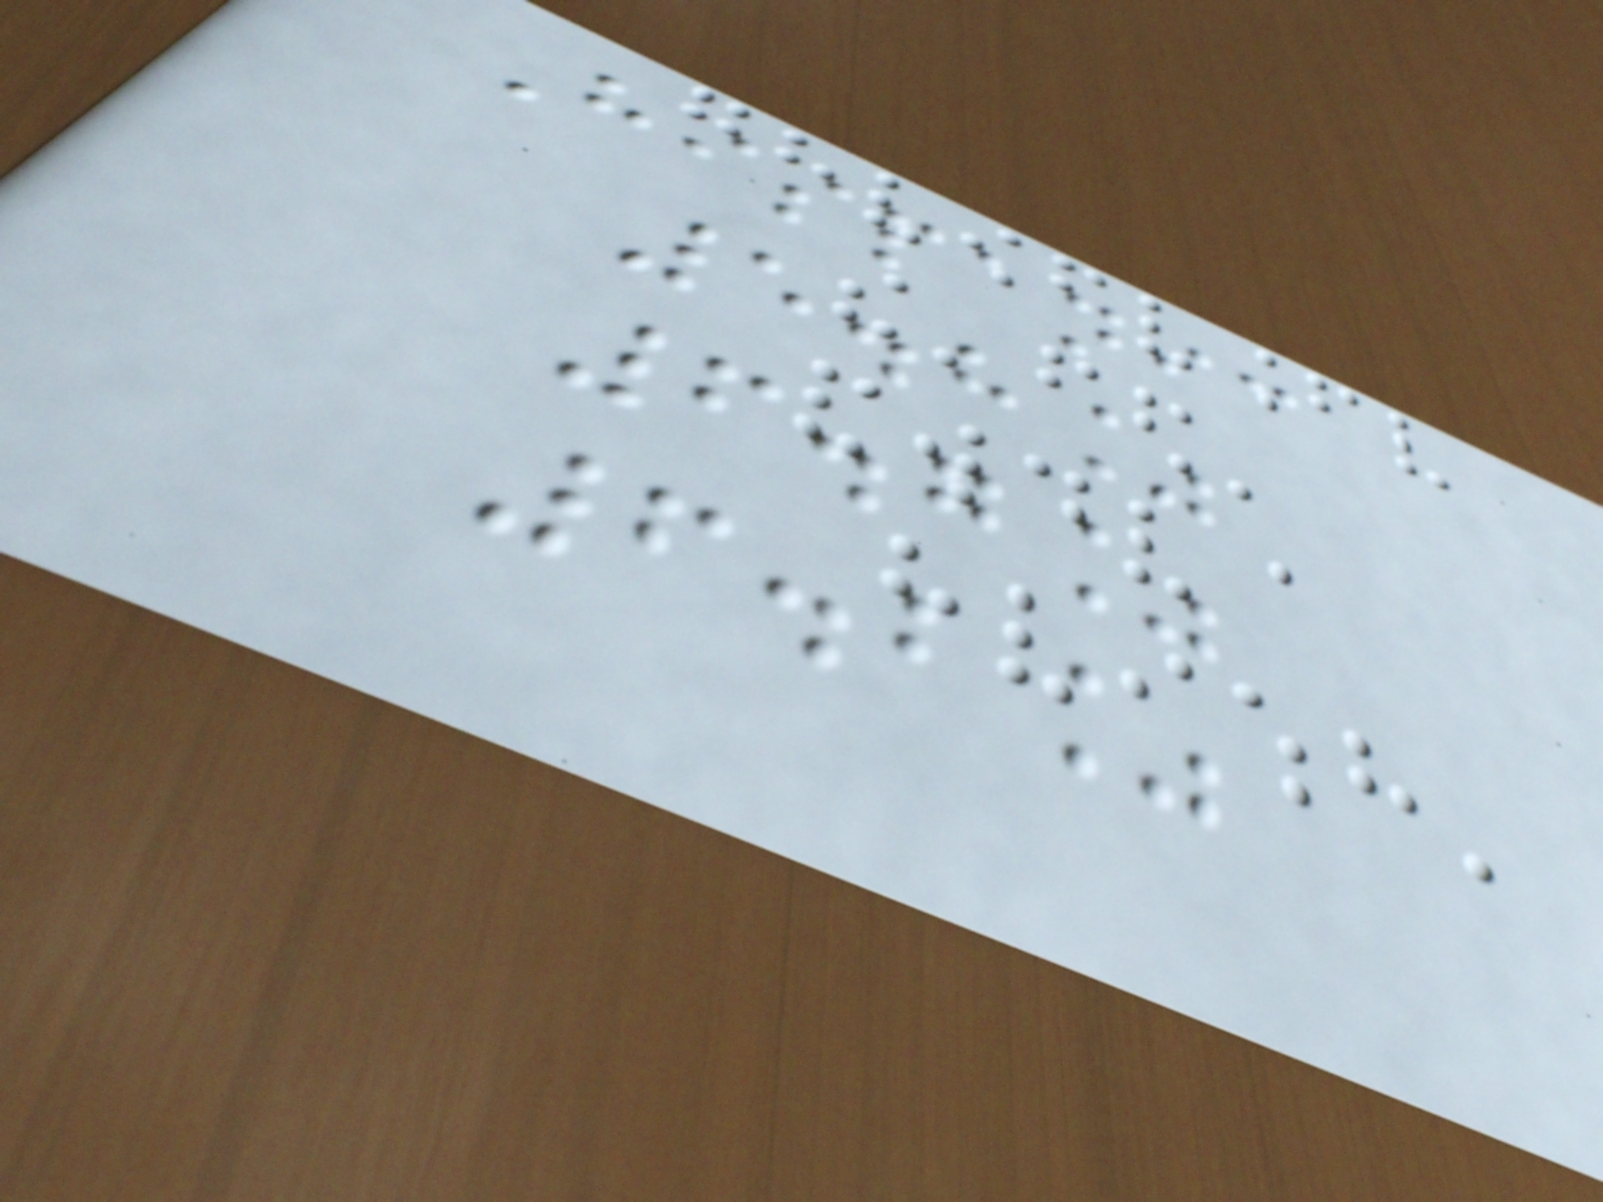Hispanic
5.8%
6.7%
6.2%
